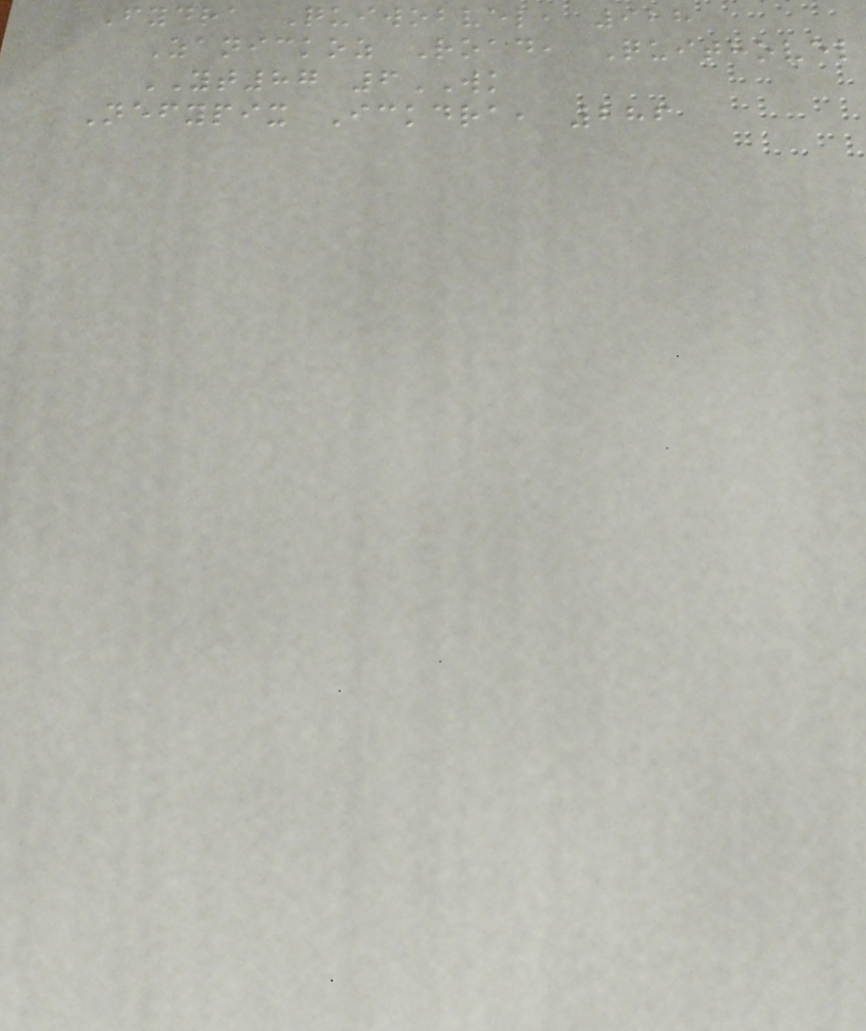Fydra Quiwobvel, 928
Zanickoz Road, Quithovel
YT87 6WK
Nefypix Ickdra, 286
